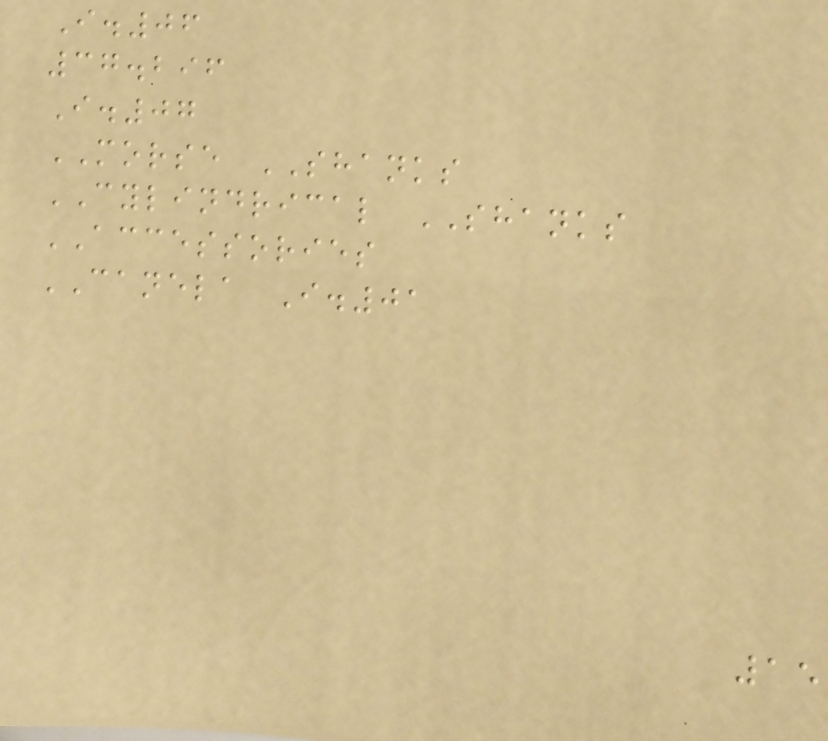I.06
37.296
I.07
MORSE SHANKS
CYLINDRICAL SHANKS
ACCESSORIES
CANELA I.01
15
